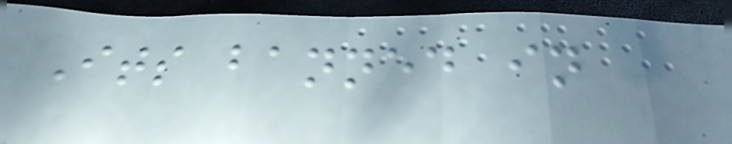Its banned in
